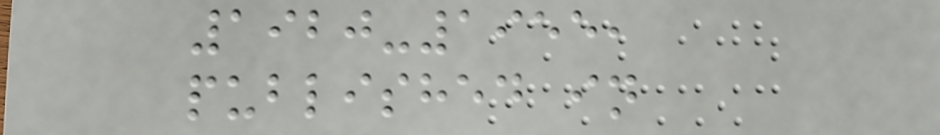1920-1955,
published in
